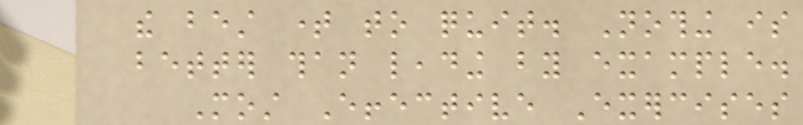the best time to quit. Nothing is
better than leading by example.
Most Effective Exercises
